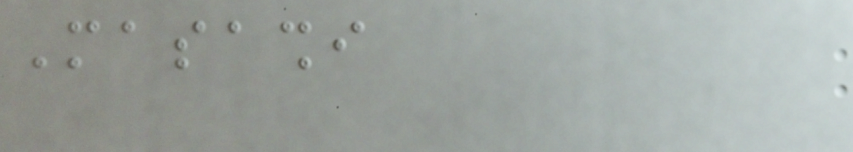Masashi
